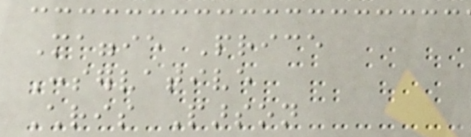Maggie Price
Conservative
Chris Parson
